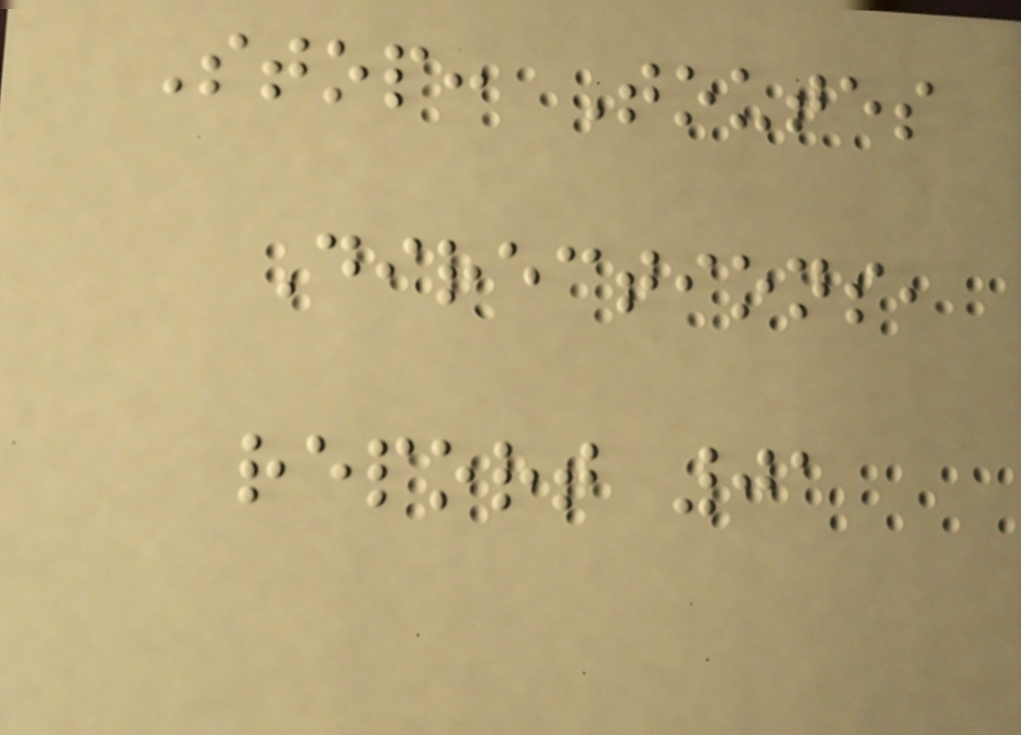Stop: Toutes
Directions,
report 01
